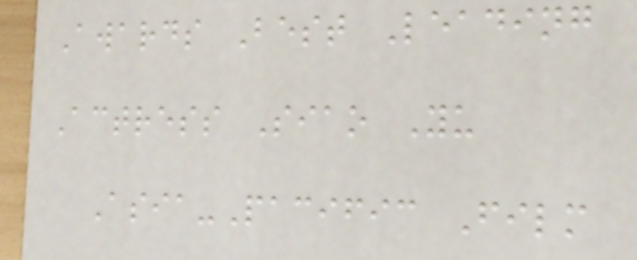Awards Best Leading
Actress Siao Yu
Asia-Pacific Film
